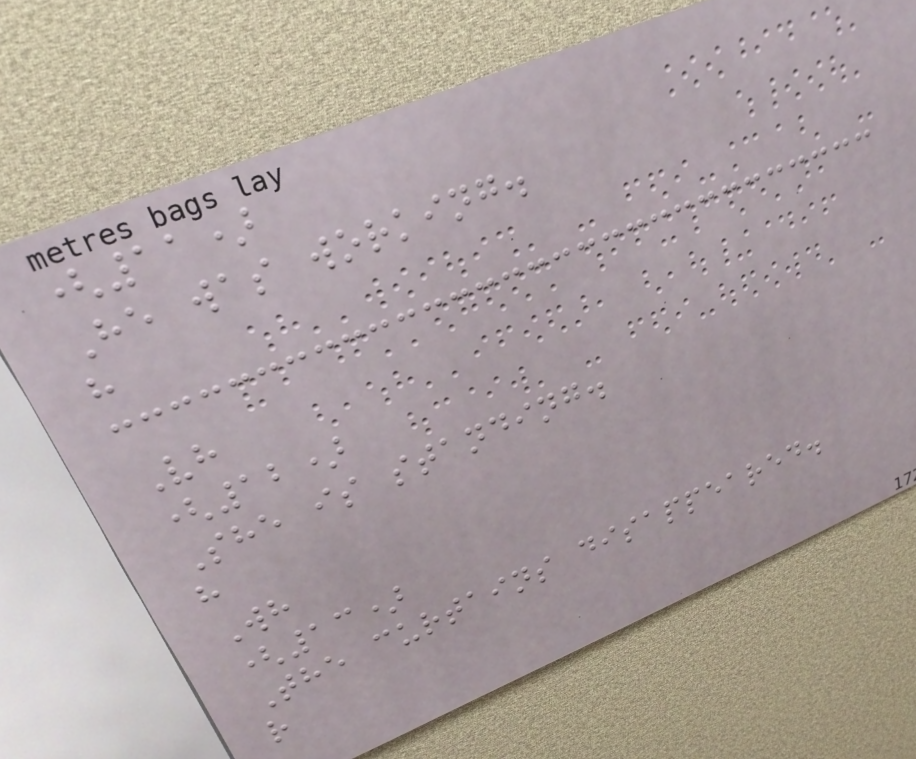(11)
He was working.
h
Vh
(12)
She is standing.
h
Wh
(13)
The curtains disappeared.
r
